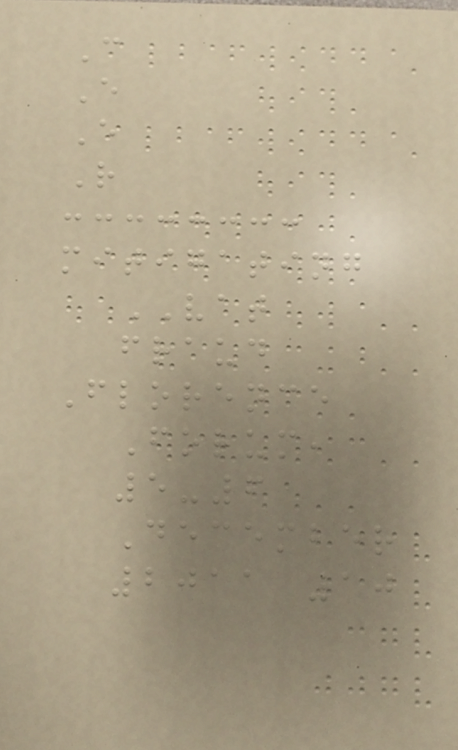C
E
E
R
mitigating
VAT
fraud
Florence
Forum,
5-6
December
2011 10
